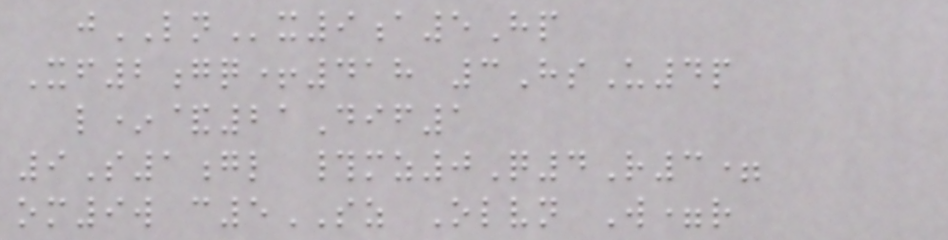jLNx9a5Hp
Xf2gq+418 3HsU4p
l*&21Dif1
9S1gl #mz0Q4R3=
om9w c5SZ Olvn W=r
